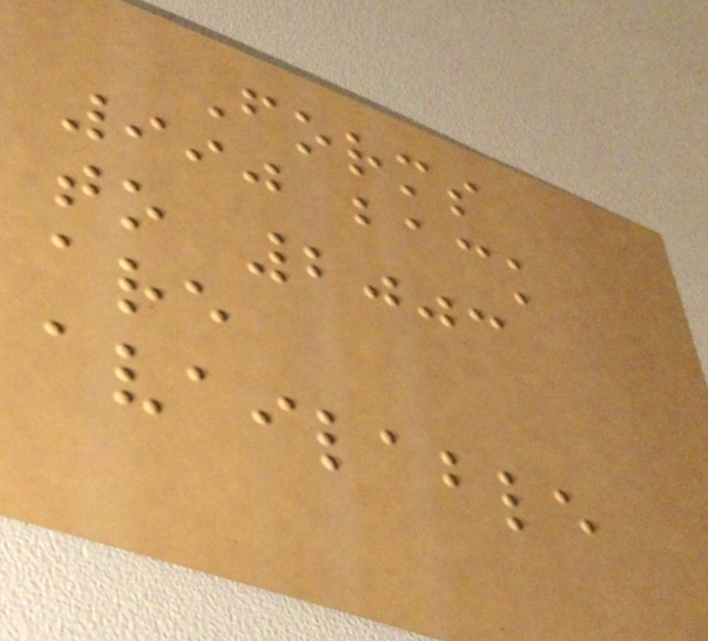Forms
990 back
to 2003
are
available
